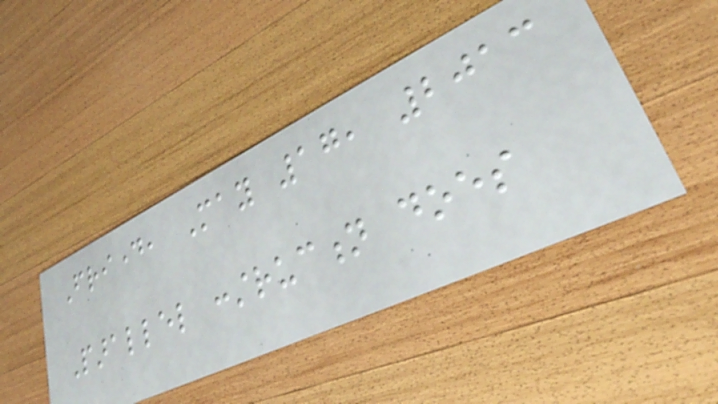Friday, May 17, 2013
Parallel construction does
